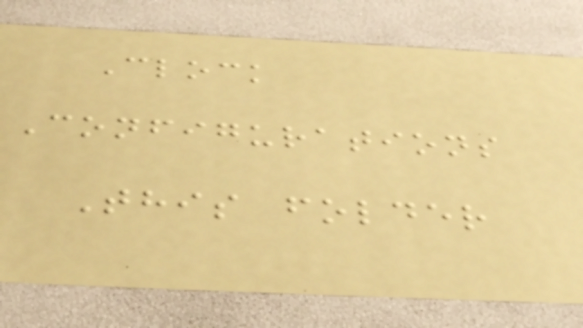Clock
Configurations
This folder
